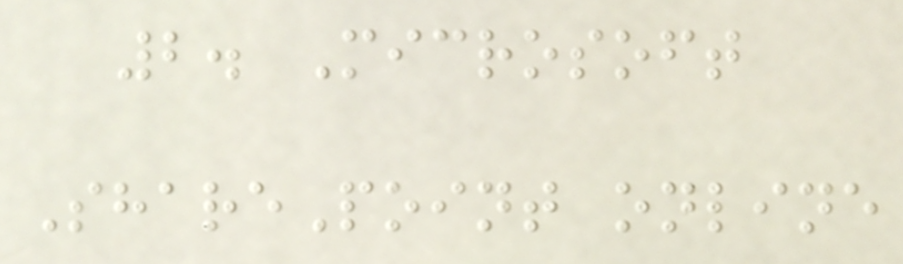2. Microsoft
SharePoint online
